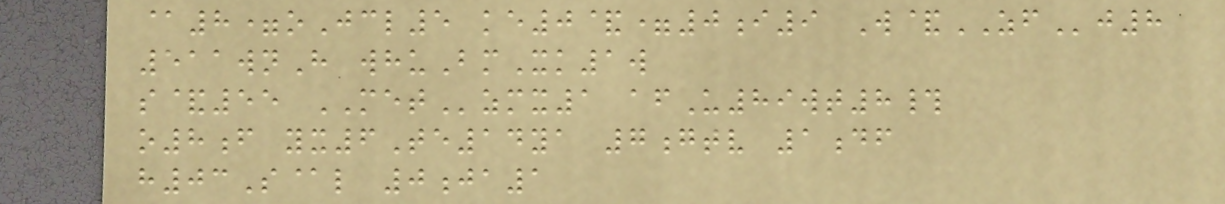@8=oJcl5 ke0&=0i9 W&ZFj8
511wnH whuBmXk1w
s&55 METzmx1 afU89wt8#
o8f yx6Te14ya 7gtv 1df
h03S@l 0ja1
